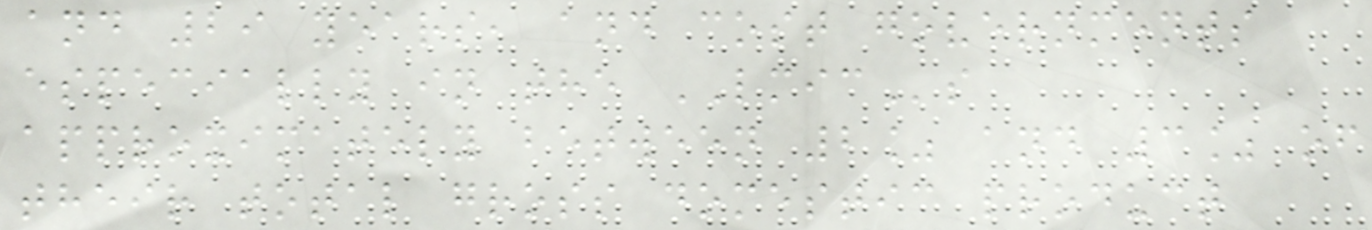and 29 years, and cost governments
especially in the LMICs
approximately between 2% and 3% of
their total gross domestic product
